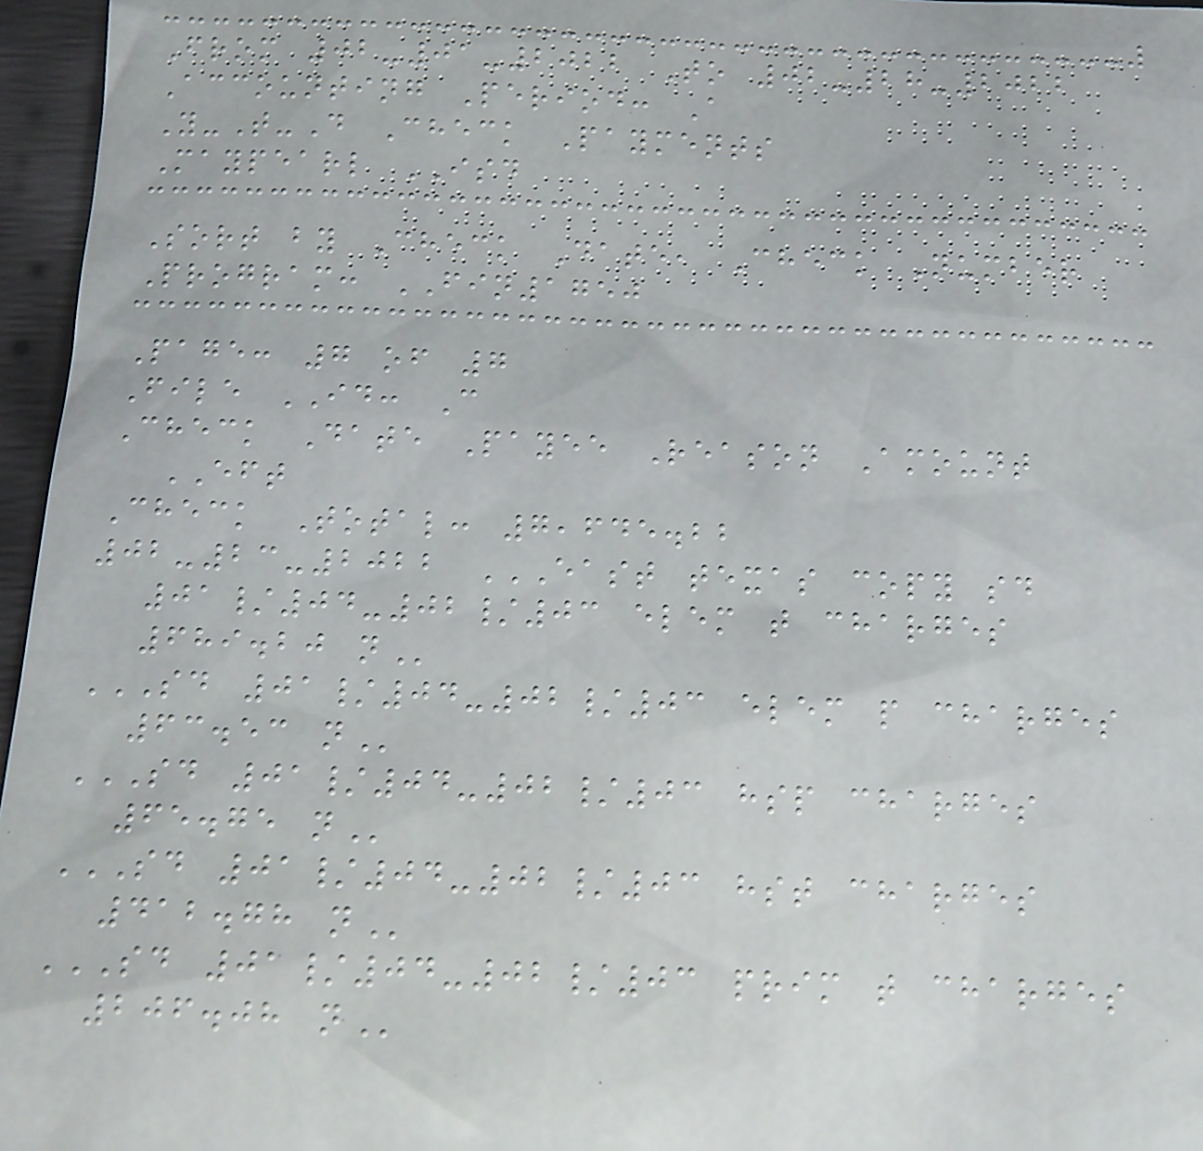From 02-01-2022 To 02-28-2022
Accounting Period: A
Y-T-D Check Payments
Maypearl ISD
Sort by Check Date, Check Number
Program: FIN1750
Page: 7 of 7
File ID: C
Check Date Payee Reason Amount
EFT
Check Total: 7,645.22
02-23-2022 EAST TEXAS COPY SD
01/04-02/03 ELEM T CHARGES
689.20 N
SD 01/04-02/03 ELEM P CHARGES
63.53 N
SD 01/04-02/03 HSP CHARGES
65.75 N
SD 01/04-02/03 HST CHARGES
412.78 N
SD 01/04-02/03 PRIM T CHARGES
206.08 N
